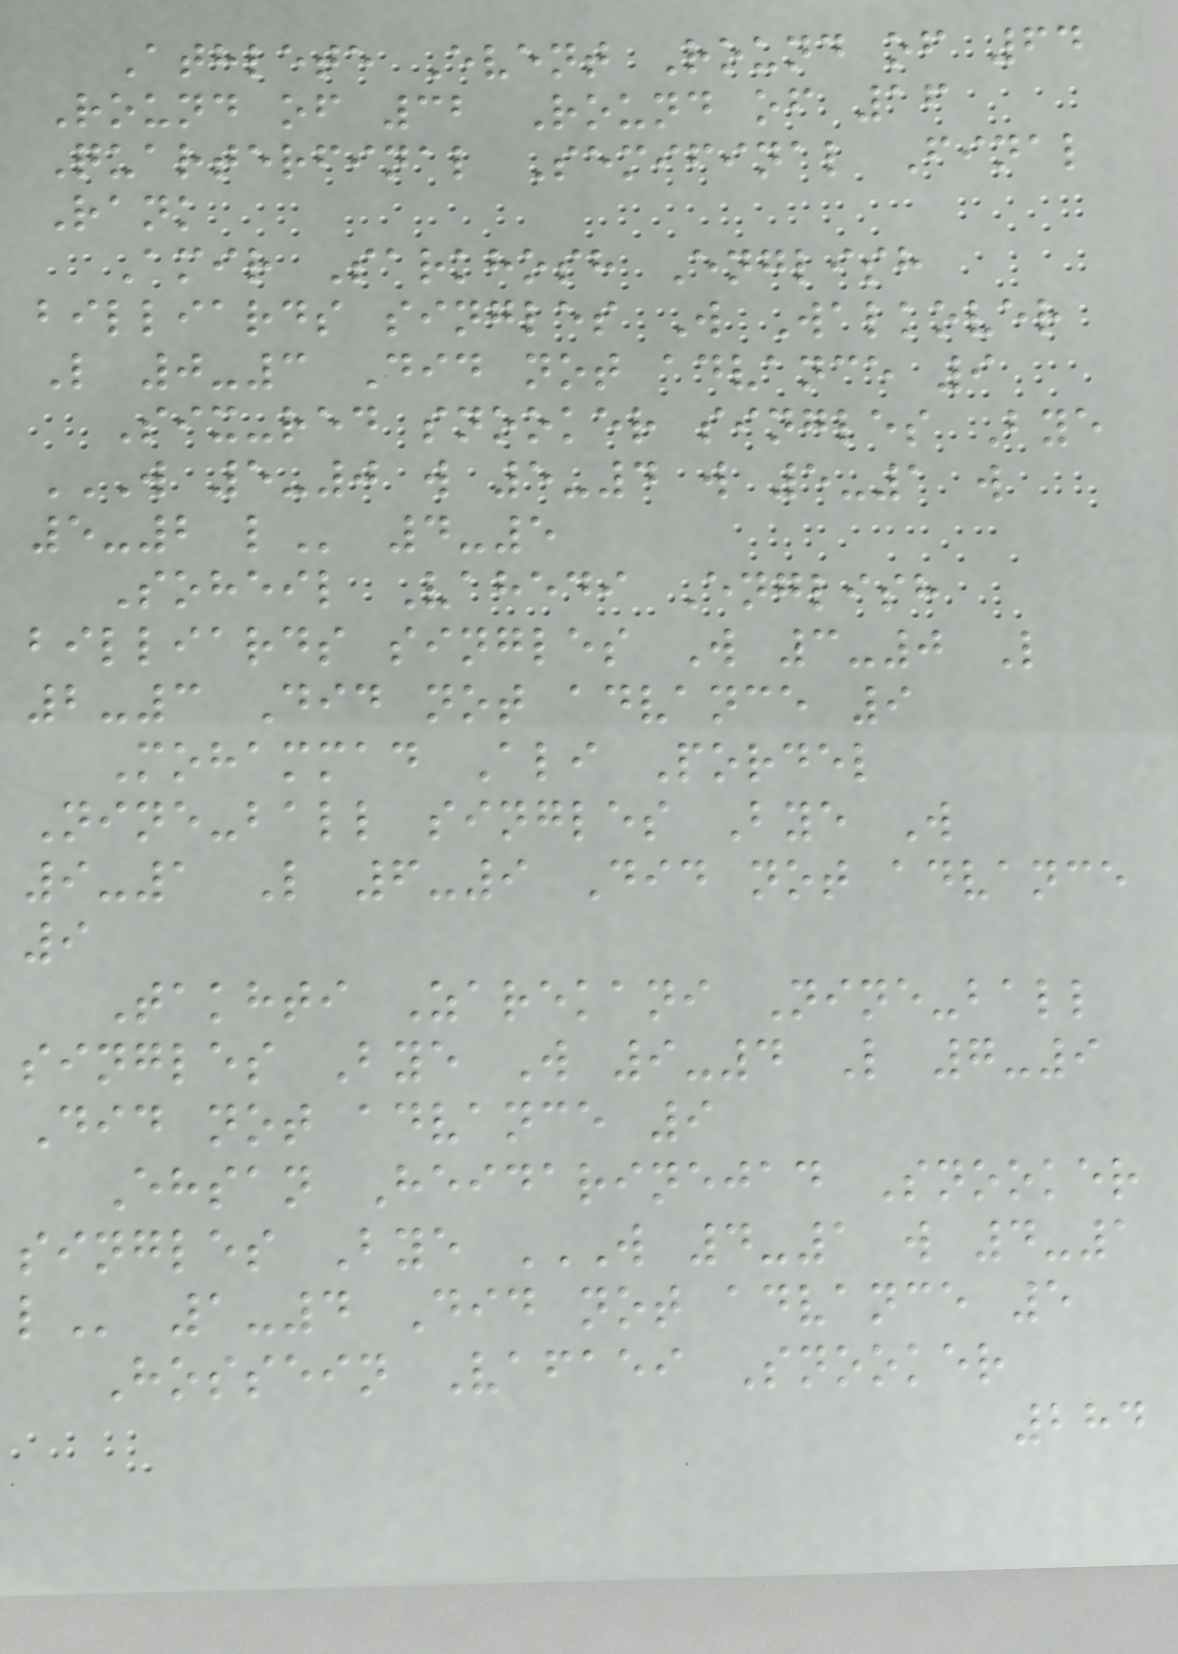Athlete Event Round of 64
Round of 32 Round of 16
Quarterfinal Semifinal Final
Rank
Amir Sarkhosh English
billiards singles W Walkover
L 0-3 Did not advance 9
Six-red snooker singles Bye
W 5-0 W 5-4 W 5-1 W
5-2 L 4-5
Soheil Vahedi English
billiards singles W 3-0 L
2-3 Did not advance 9
Mohammad Ali Pordel
Nine-ball singles Bye W
9-1 L 6-9 Did not advance
9
Takhti Zarekani Nine-ball
singles Bye W 9-4 L 7-9
Did not advance 9
Ehsan Heidarinejad Snooker
singles Bye W 4-1 W 4-1
L 1-4 Did not advance 5
Hossein Vafaei Snooker
284
